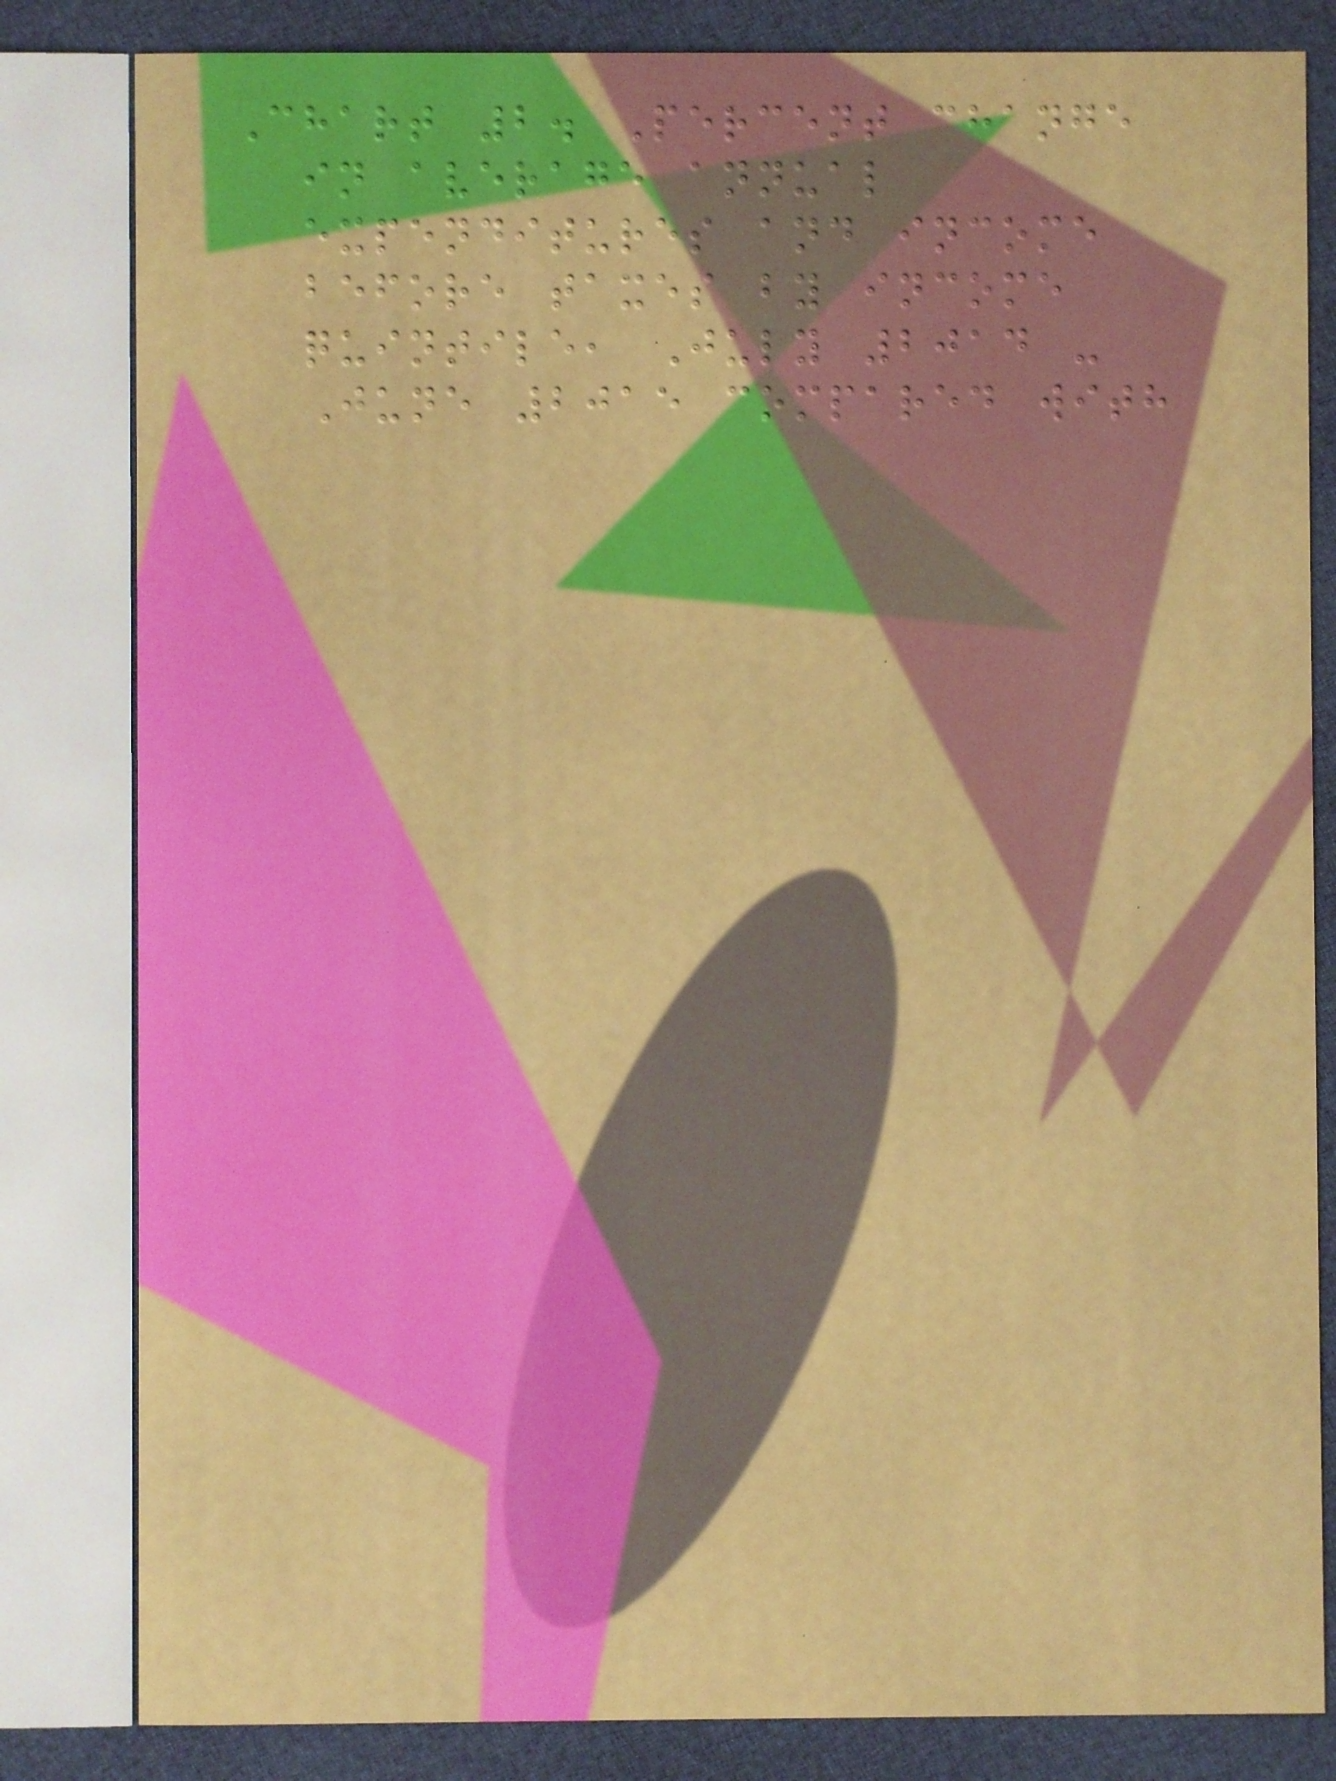Chart 2. Percent change
in average annual
expenditures and income
before taxes by income
quintile, July 2014 -
June 2015 compared with
